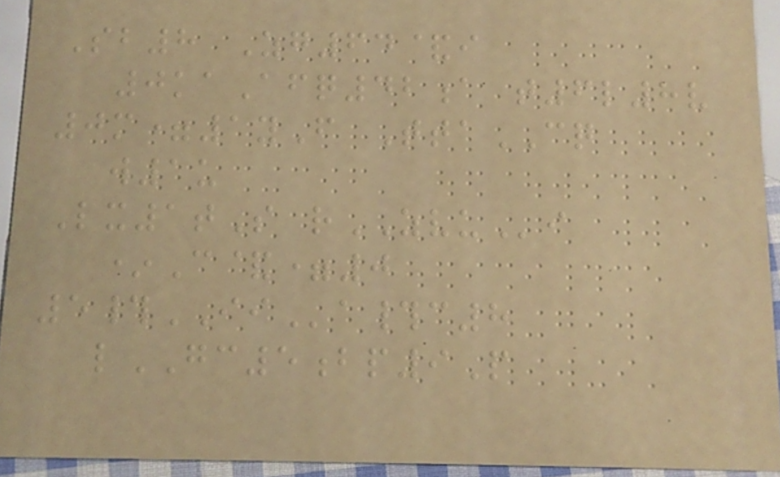Sb8 Zg64&i
0kaAfq42a t6l8v
0m=1yF TtaCQ
w1u
Lx1tS rZVUi
*C&=0
5#IIa#c8
lGC5bp9P
